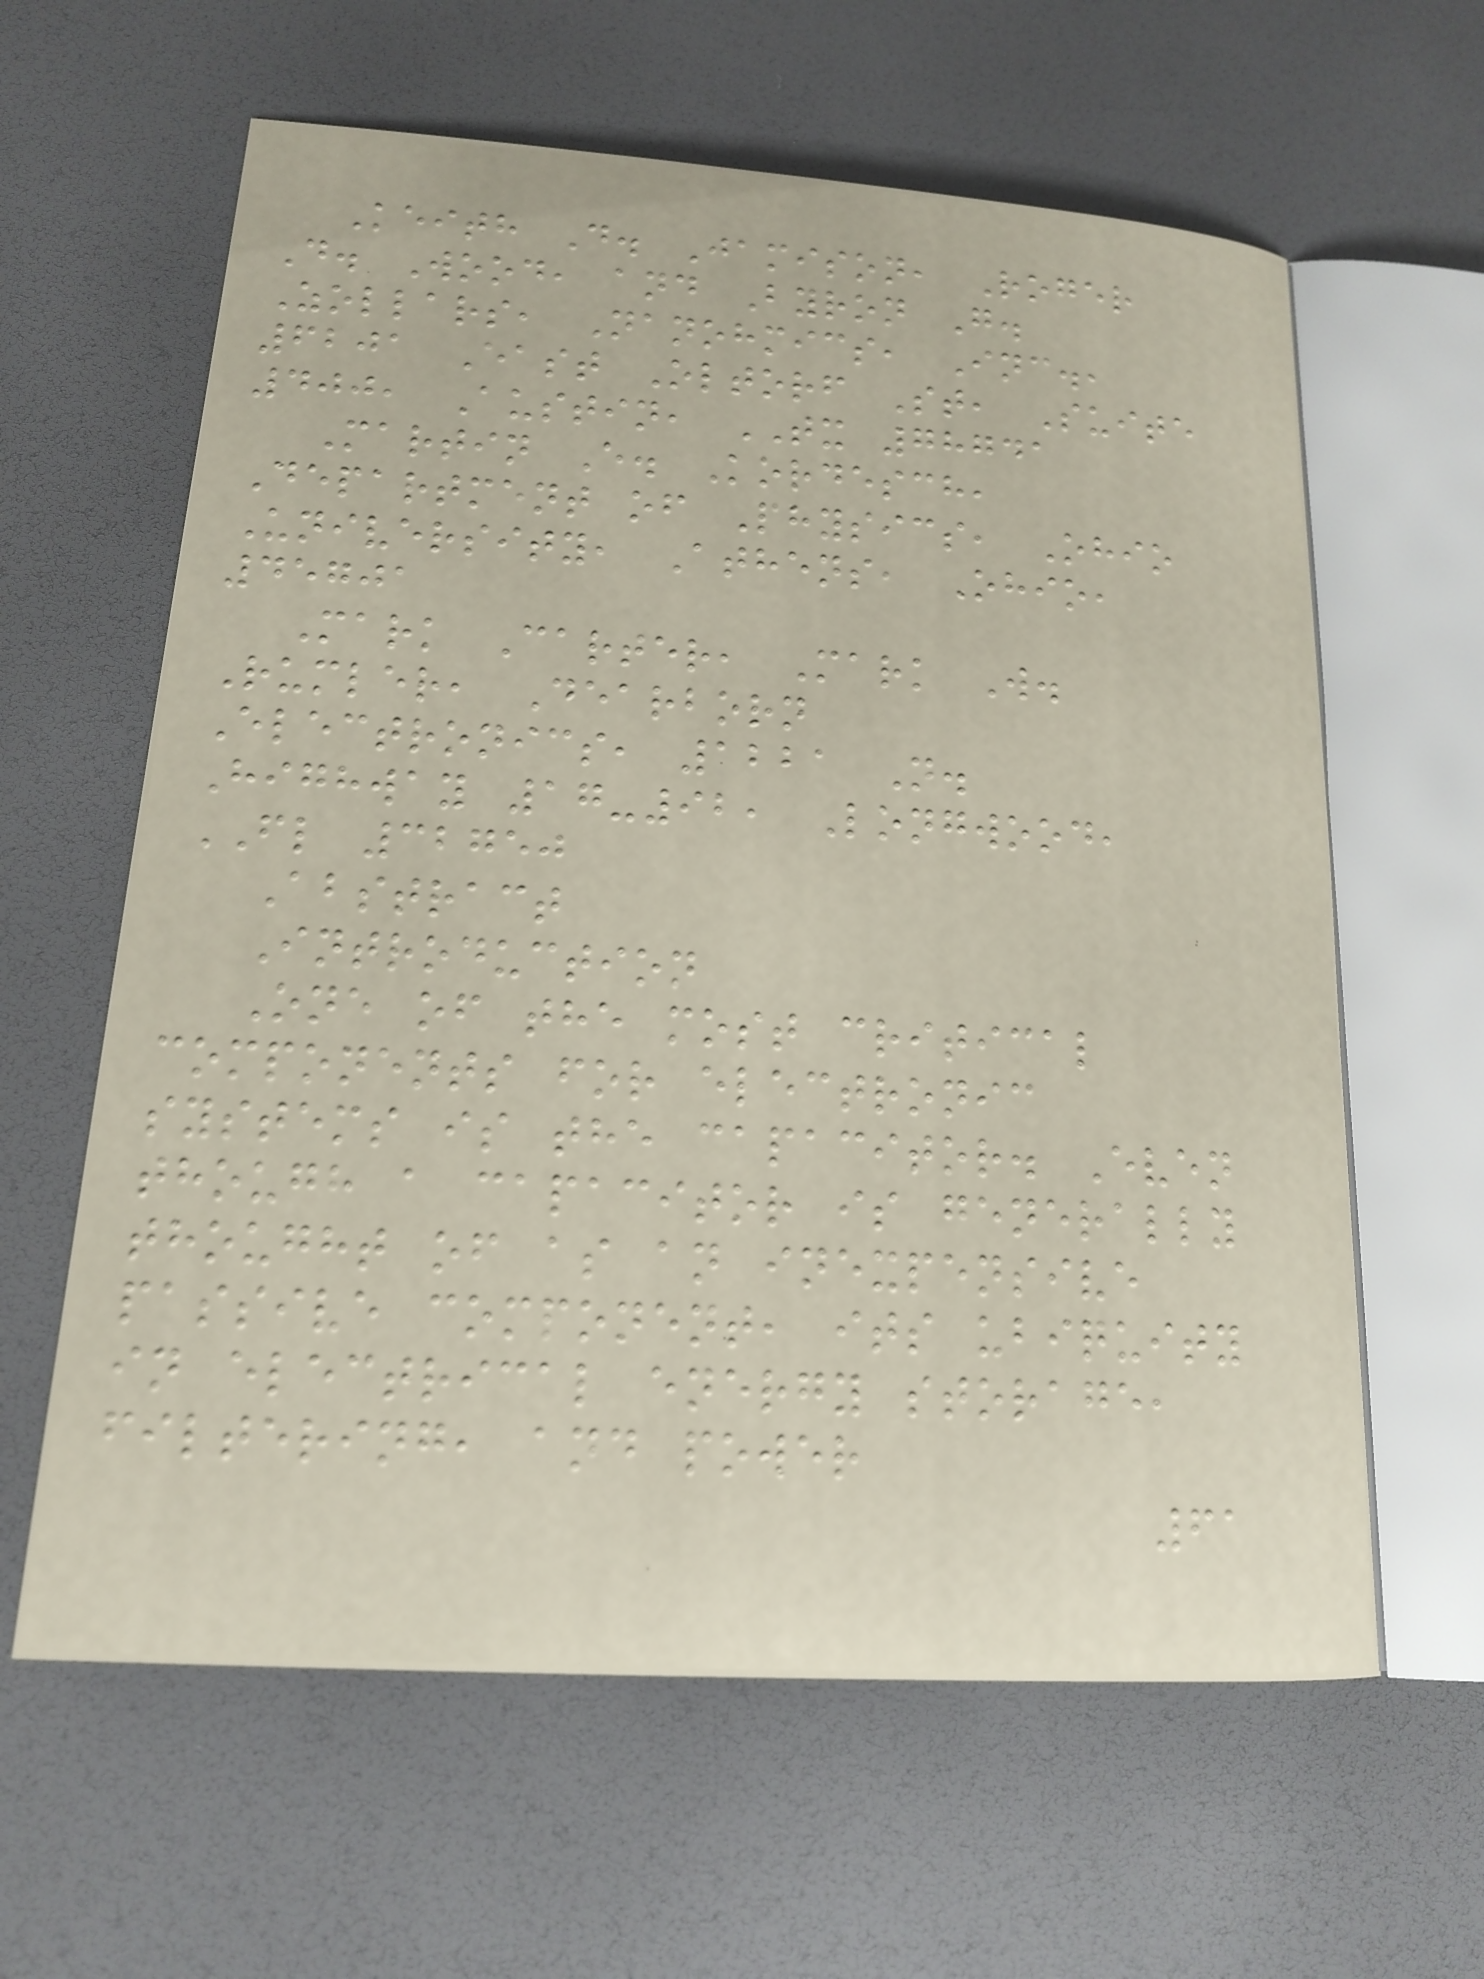Keith D. Jamison, Roger
D. Wood, and Byron G.
Zollars, Nanohmics, Inc.,
6201 East Oltorf St, Suite
400, Austin, TX 78741
Martin E. Kordesch,
Department of Physics, Ohio
University, Athens, Ohio,
45701
Mark Carter, Mark W.
Rumler, Dearborn
Electronics, 1221 N.
Highway 17-92, Longwood,
FL 32750
Abstract
Introduction
One of the most critical
components for electronic
systems is the capacitor. Even
though a capacitor is generally
thought of as an inexpensive
passive component, its ubiquity
in electrical energy storage,
filtering, and power
61
